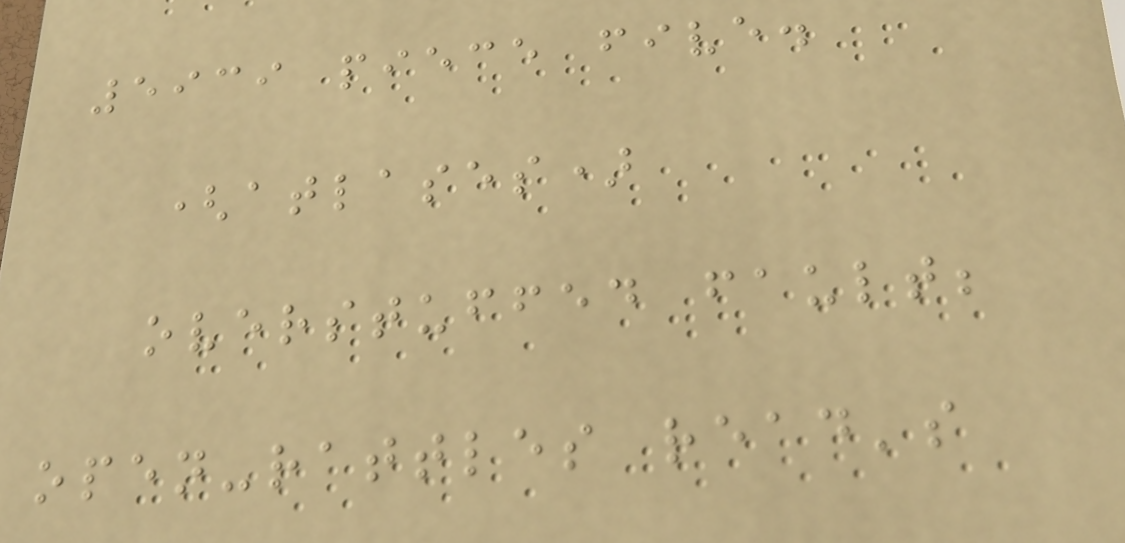5939 piece five.
(atlases)
overstuffed fault;
open-rattles read's
